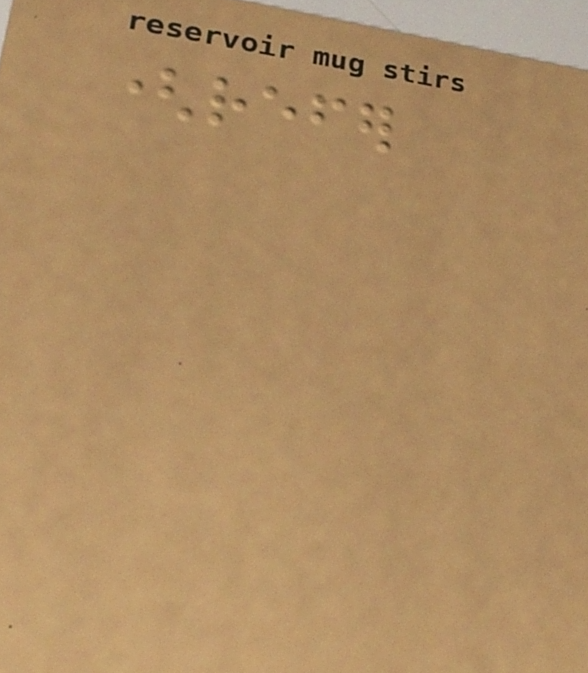(refer
